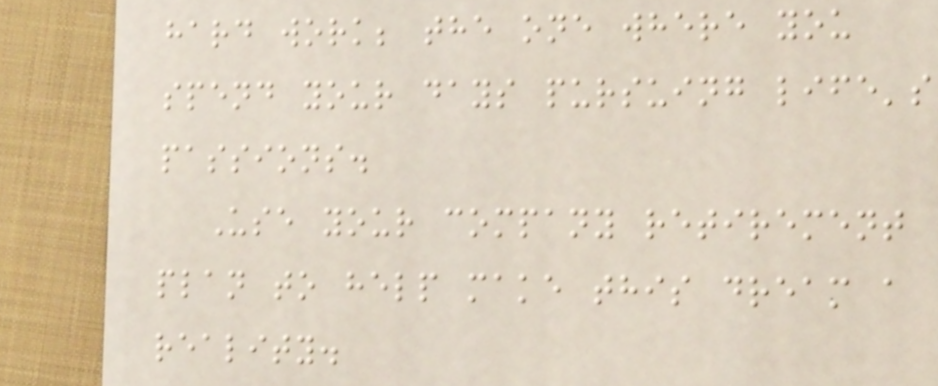hard work; the one where you
spend your days pursuing life's
passions.
Use your company retirement
plan to help make this dream a
reality.
